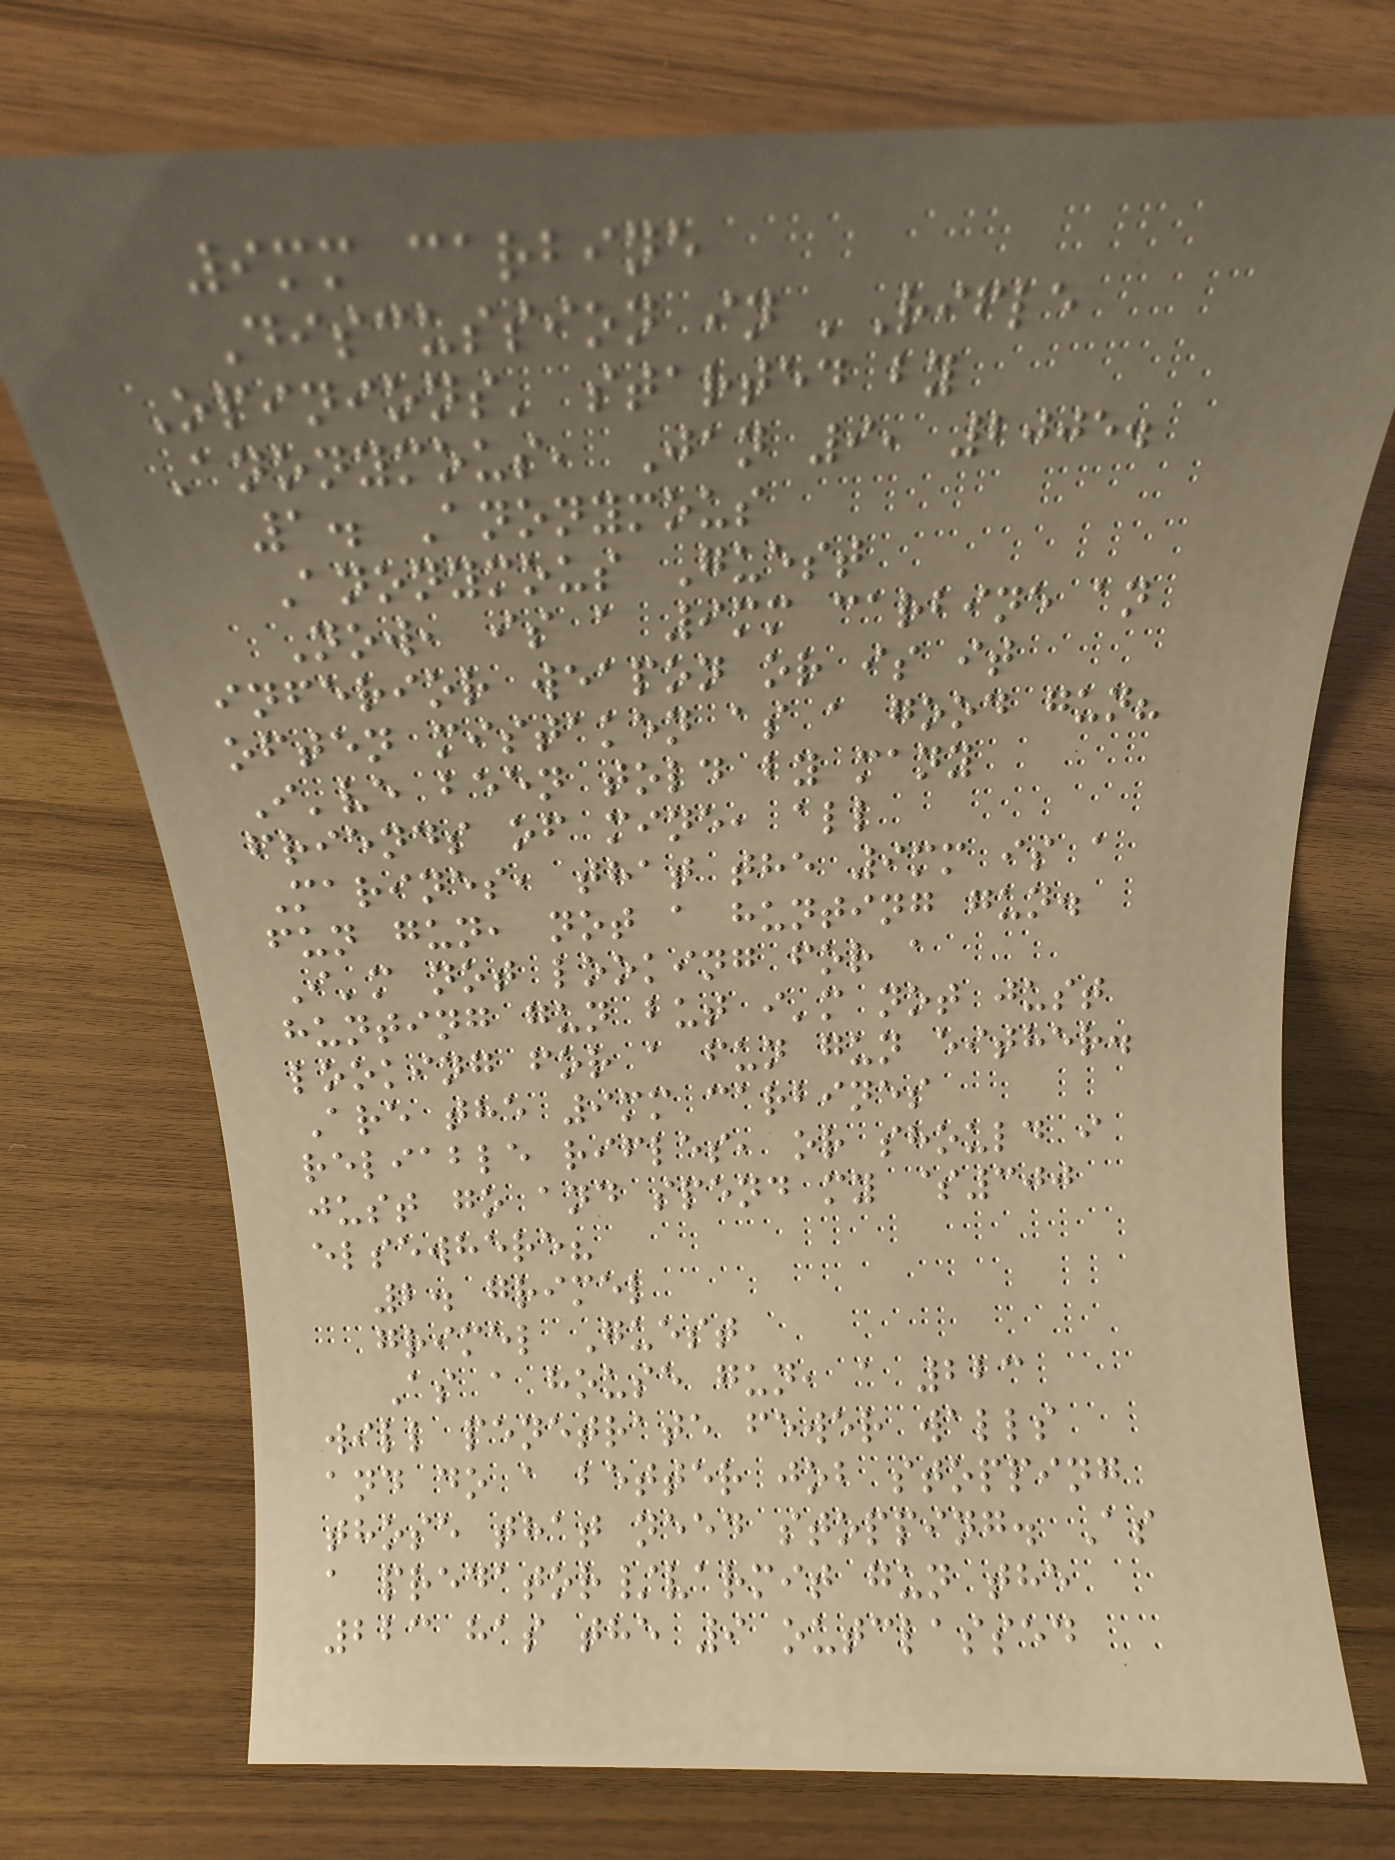9mm carbine
Discussion in 'Rifle
Opinions' started by
Anonymous, Jan 9, 2005.
1. Anonymous
Anonymous Guest
Now, is a 9mm carbine an
inferior weapon or is it
often mistaken as a good gun?
I've been told by many
friends of mine, all
Marines, that the 9mm is a
fun gun, not a hunting gun.
I'm not looking for a
hunting gun but i'm not just
looking for a fun gun either.
Are the 9mm carbines
reliable rifles, or should i
just go and spend my $300
elsewhere?
2. grimel
grimel Guest
As a house gun, a 223
will penetrate fewer walls
and do a better job stopping
those that need stopping. As
a predator/varmit gun the
223 has the 9 outclassed
